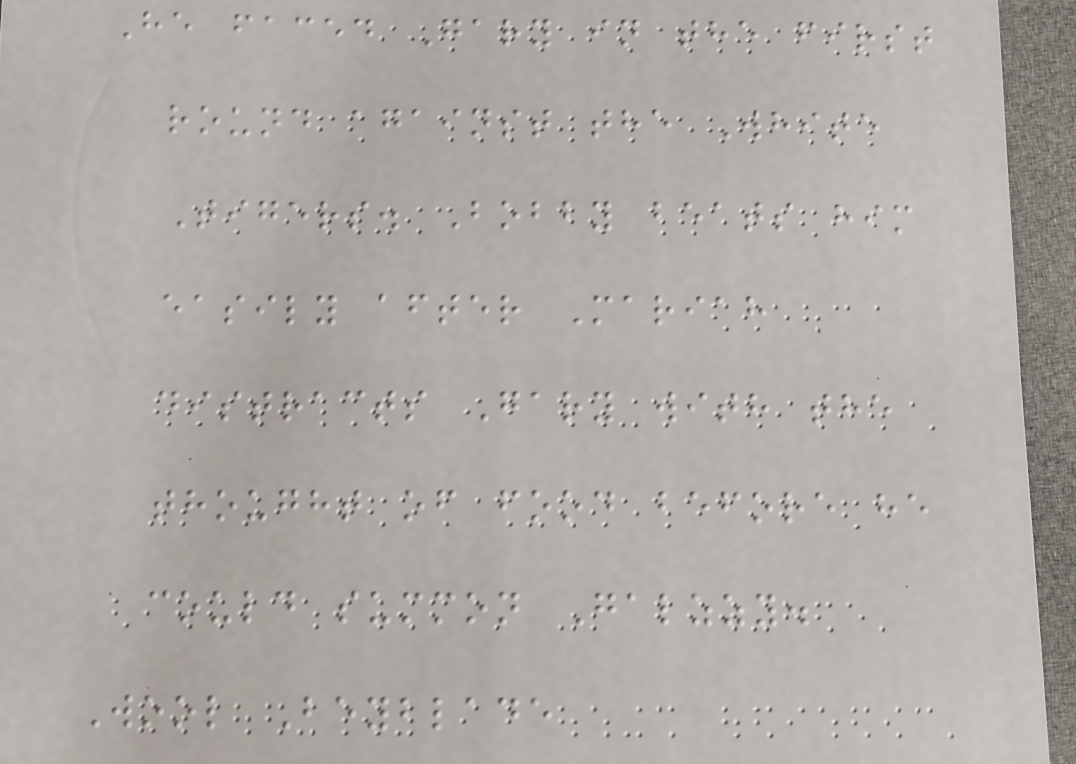He faced Gary in the first
round against the White
Tigers. Bobby beats him
easily after Mariah
distracts Gary with the
thought of food before he
could summon Galzzy.
Wool Beyblade
